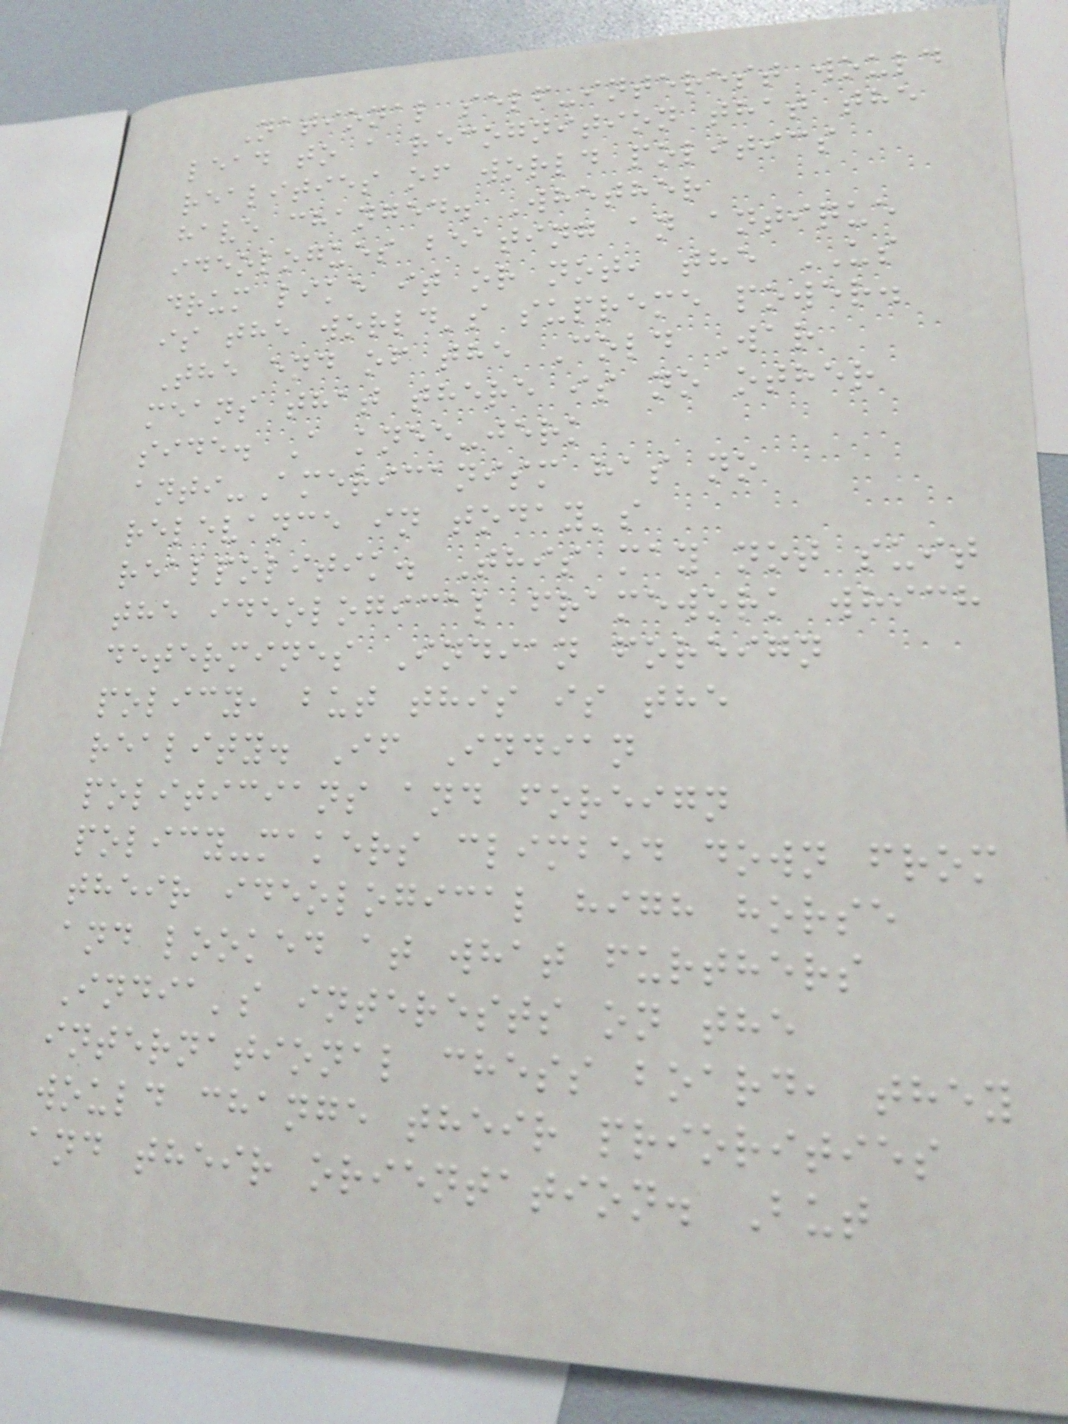National self-interest would
lead to a recognition that the
realities of world politics
have changed. Whether
ideologues beating an antique
drum like it or not, the US
is the world's supreme power.
The end of the Cold War
means that there is no other
side. A knee-jerk
anti-Americanism has no
relevance in today's
realpolitik. This may not suit
the ideological framework which
determines Indian foreign
policy, but this is the
reality. If Indian
politicians and foreign
policy-makers climbed down from
their ideological high horse
and looked at what furthers
India's interests on the
international chess board, they
would change their priorities
and their orientation. But
